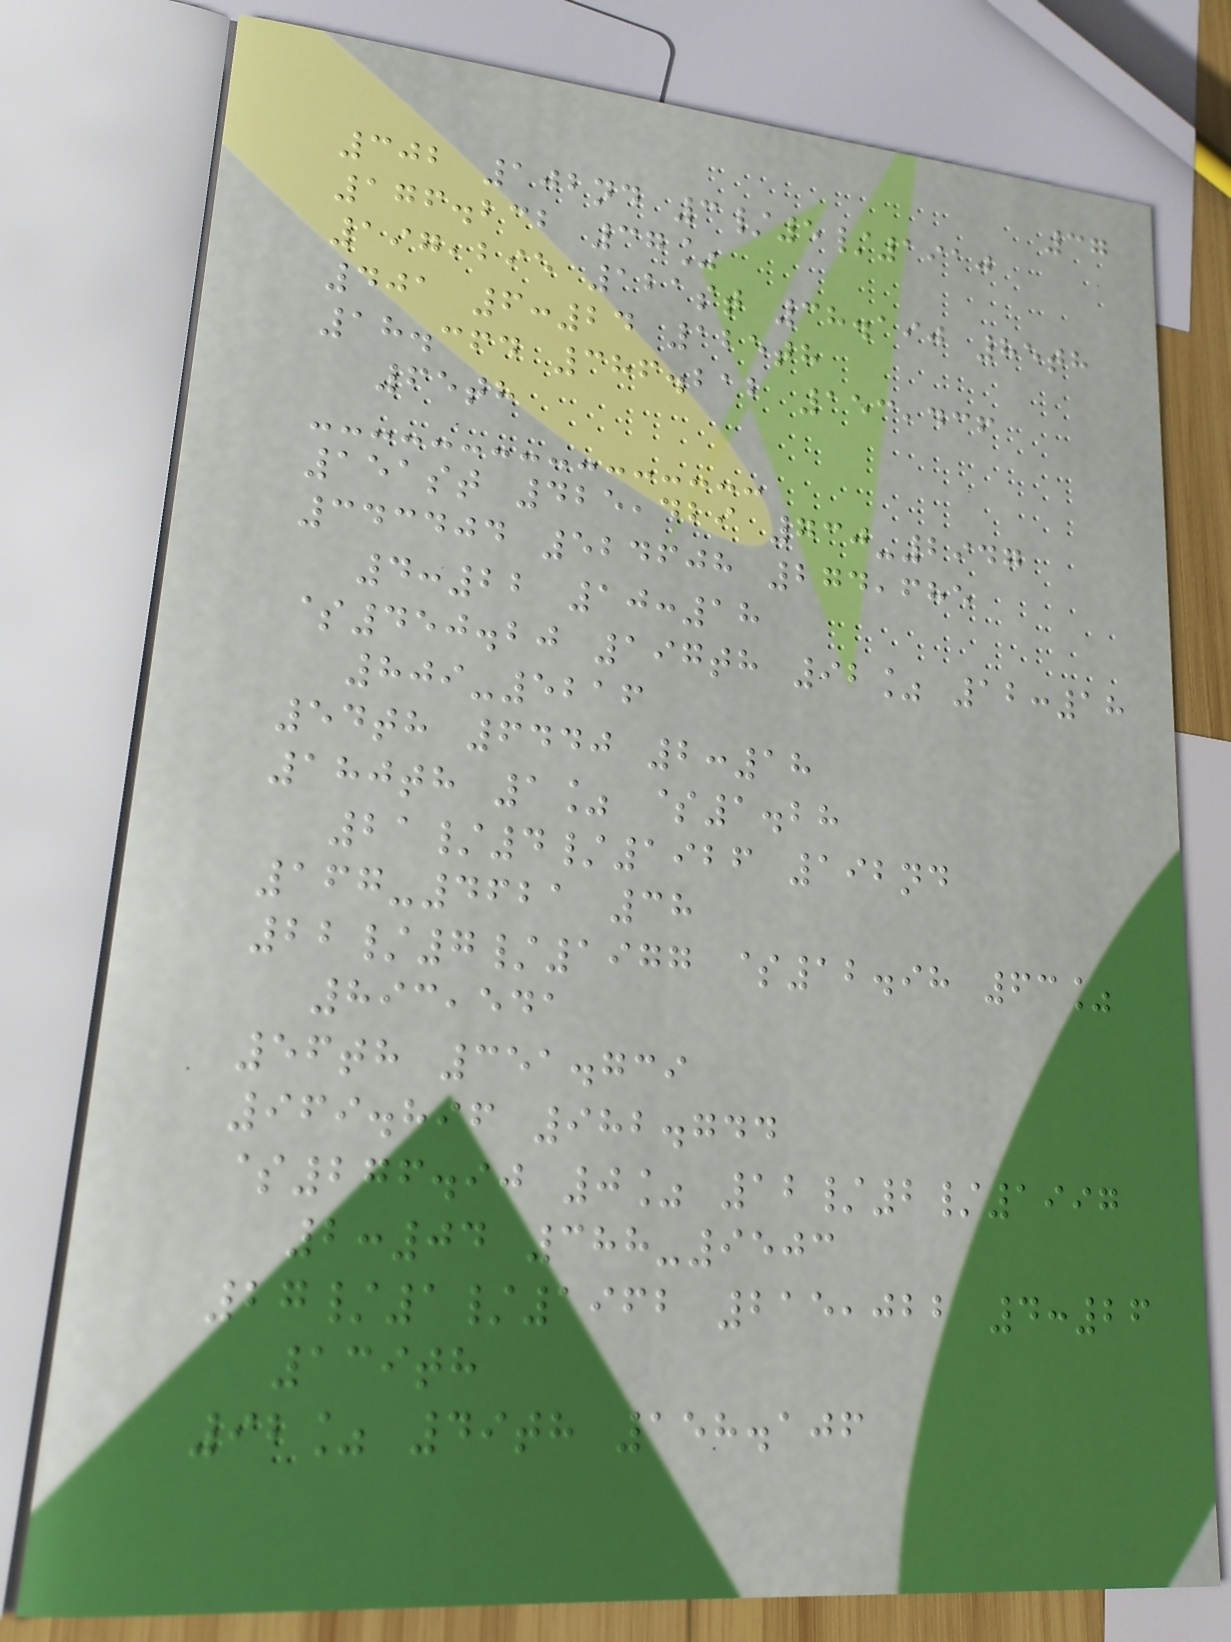37
302 102nd 3/5/1910
176.232 37%
197,295 121st 38.190 85th
401 6:24 125th
18.364 386.212 153,436
65th
151st 425,429 730-2947
343404 524608 274,685
4:22 10:18
$450.20 197th 92% 12:18
809-5216
54th 6440 2:18
180th 1% $1.28
21/4/1926 192nd
167-4621 38
22/7/1977 $12.98 63%
893,541
56th 351.739
969.896 982.744
$276.90 0% 12/2/1997
2:04 388-9503
27/1/1962 215,022 4:26
139th
92% 49th 158.106
